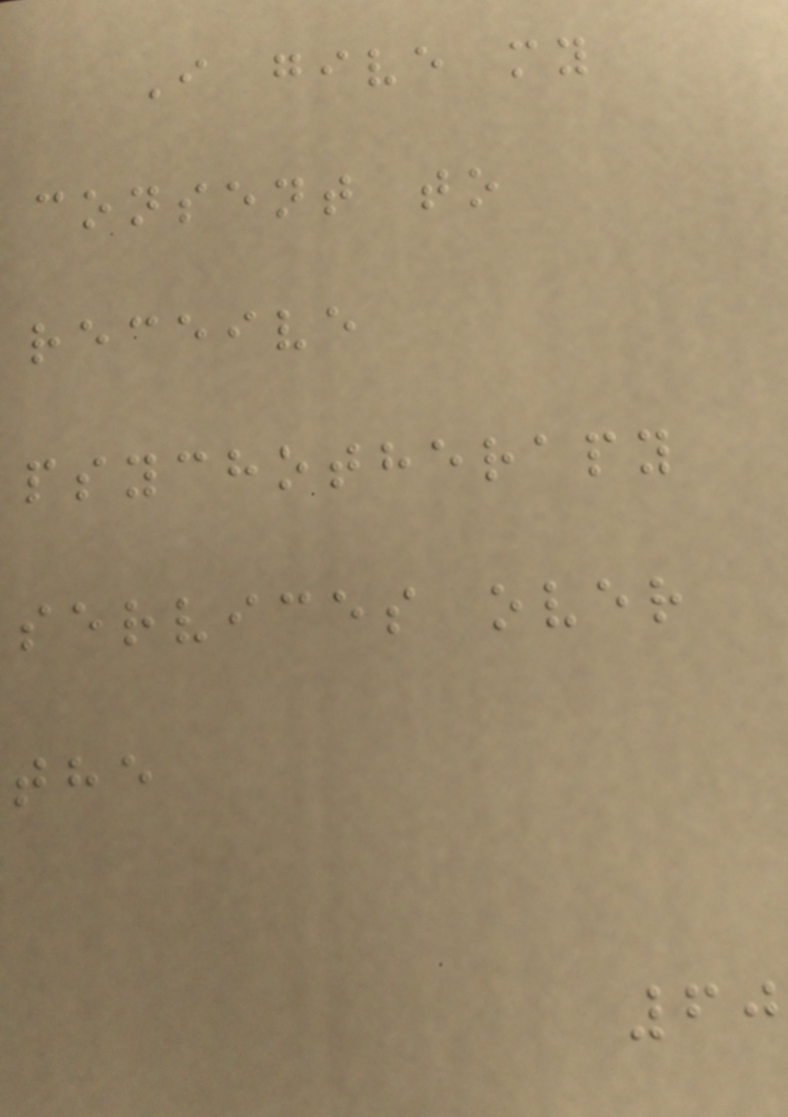I give my
consent to
receive
psychotherapy
services over
the
60
